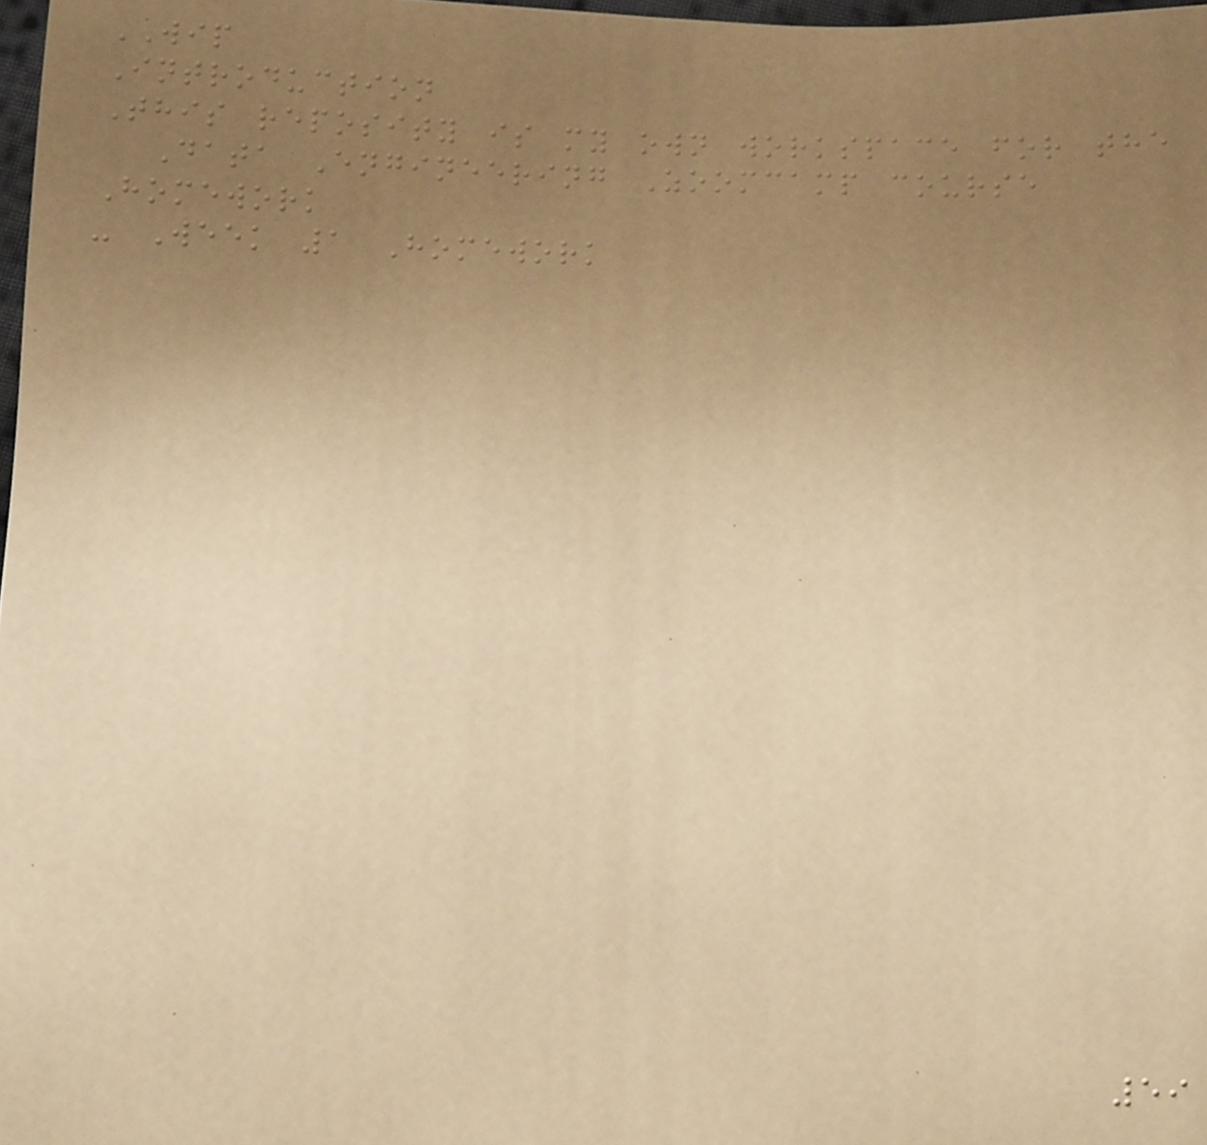WIP
Introduction
This reposity is my own workspace for the
Data Engineering Zoomcamp course
Homework
- Week 1 Homework
59
